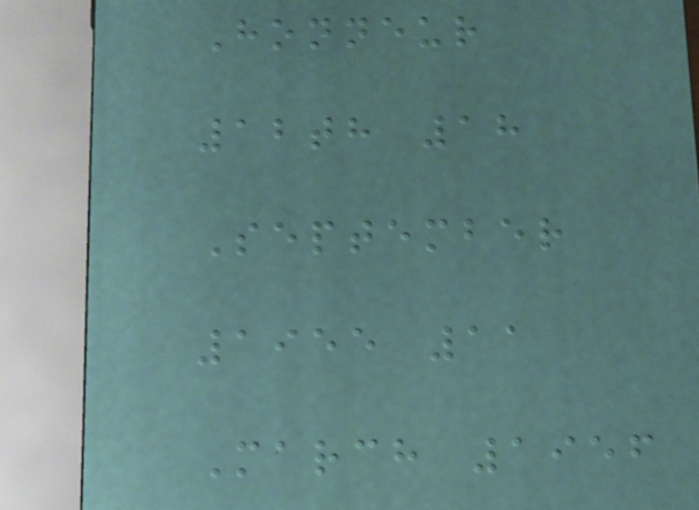Honneur
12th 18
September
1955 11
March 1956
